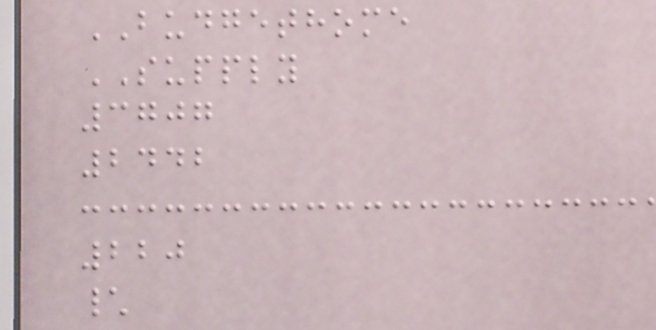BUDGETHOME
SUPPLY
3707
2442
220
\
